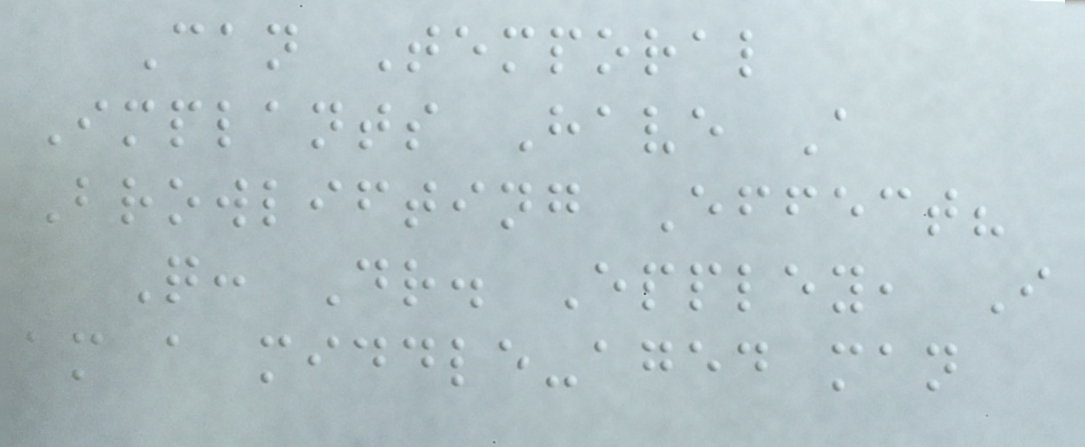Can Temporal
Implants Have A
Browlifting Effect?
Q: Dr. Eppley, I
am a middle-aged man
